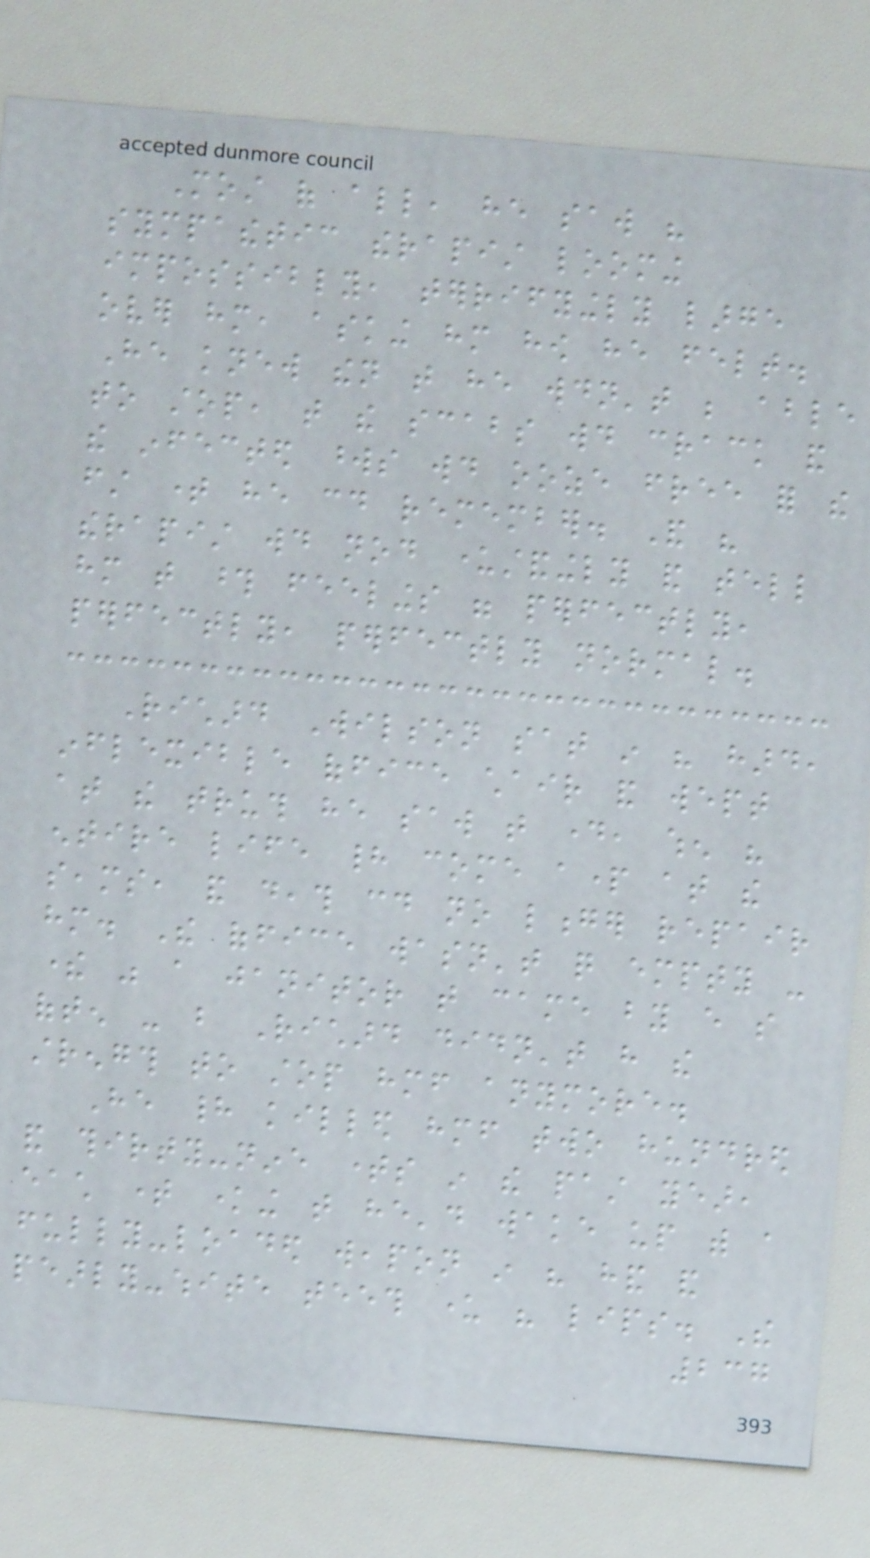Most of all, he saw his
sympathetic therapist looming
impossibly, terrifyingly large
over him, asking him how he felt.
He knew then that he wouldn't be able
to stop, that the scabs would crack and
the infected words would ooze free for the
first time he could remember. And his
therapist would nod understandingly and tell
him that those feelings were perfectly,
perfectly, perfectly normal.
Richard Wilson sat in his hard,
inflexible office chair and wept
at the truth he saw that day, when his
entire life had come apart at the
seams, and death could no longer repair
him. The office wasn't quite empty -
there was a janitor that came by every so
often - but Richard didn't have the
strength to stop himself anymore.
He had killed himself two hundred
and thirty-nine times in the past year,
each time knowing that he'd wake up with a
fully-loaded weapon in his hand and
pearly-white teeth under his lips. The
237
